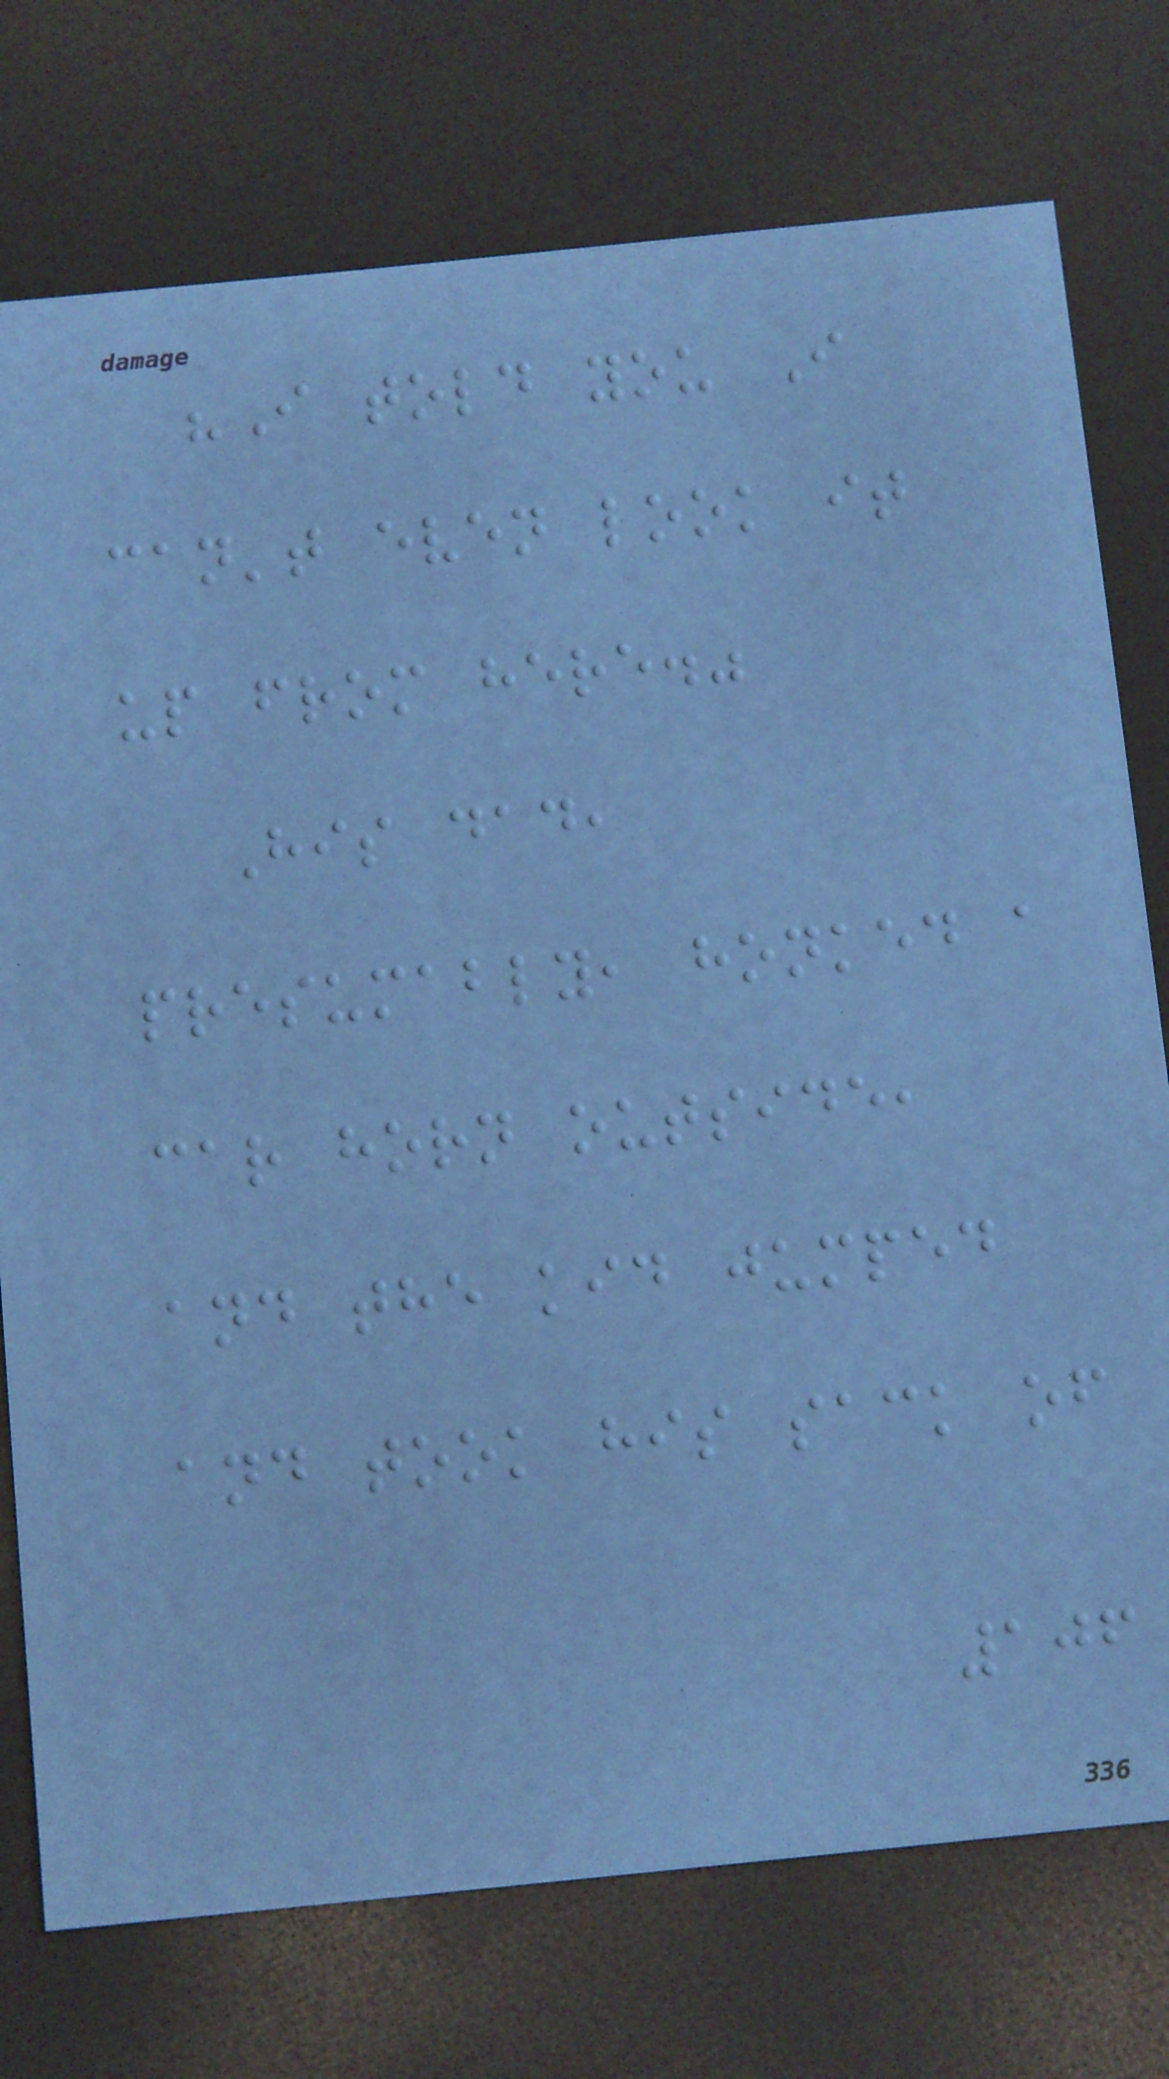"I told you I
can't even look it
up from here."
His dad,
presumably, honked a
car horn outside,
and the kid jumped
and took his sack of
106
